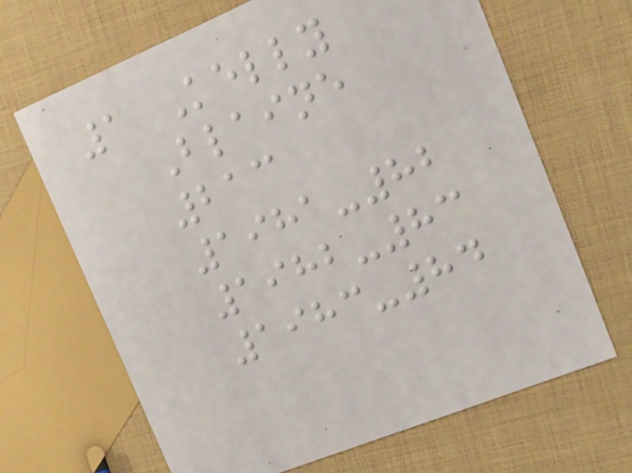1 Kelly
Blaine
213
1981-82
1982-83
1983-84
